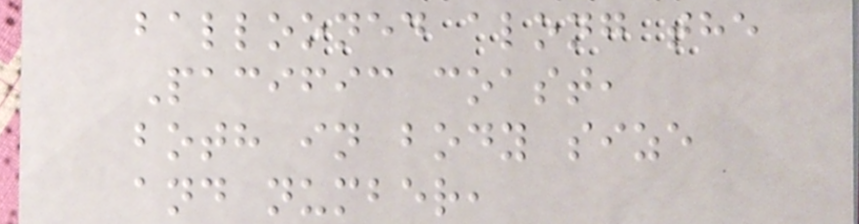ballooned along the
Pacific coast,
both in body size
and number,
